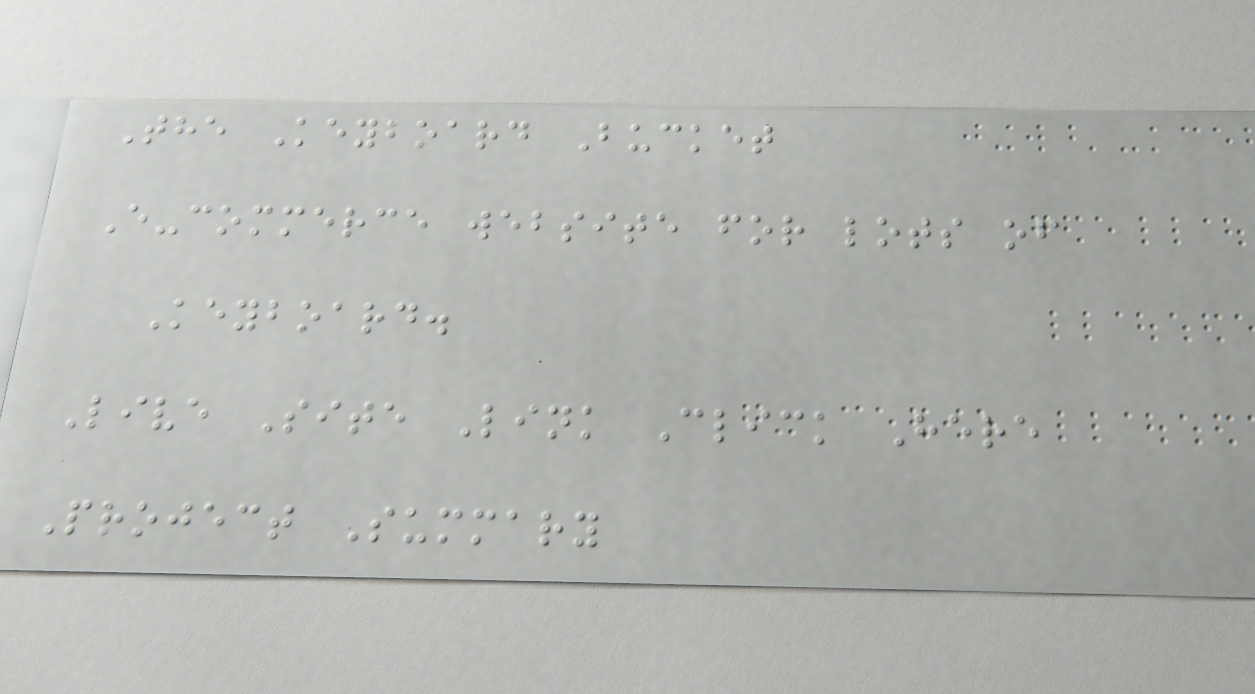The Keyboard Bucket
E-commerce website for lots of
Keyboard.
Live Site Link Click Here
Project Summary
